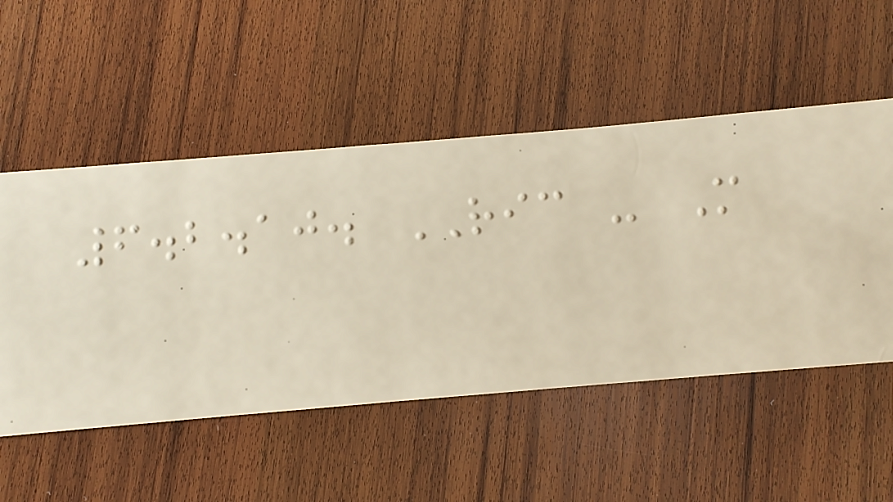6.2.10. RIC - M
